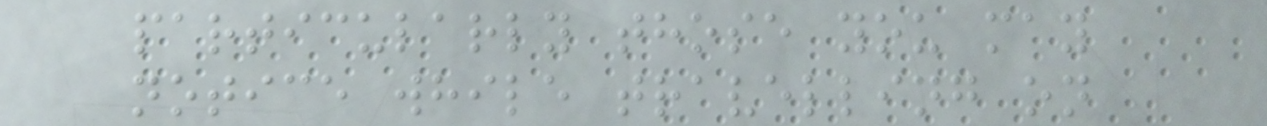particularly those you may
notice while travelling on
